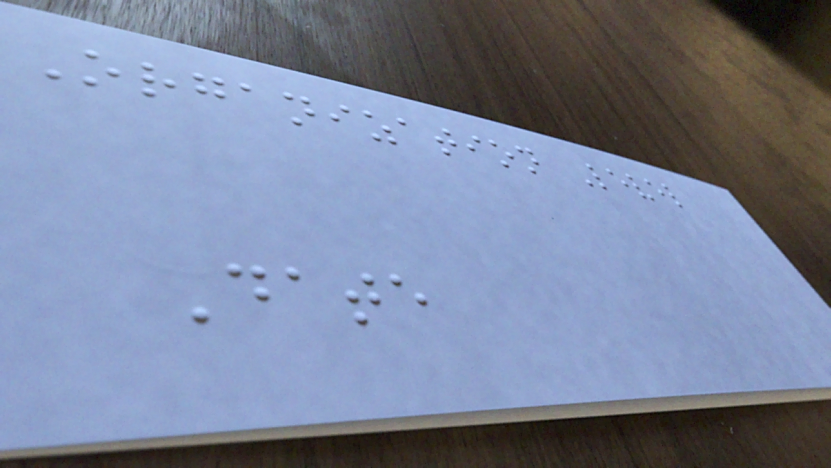Organization Level
Date
